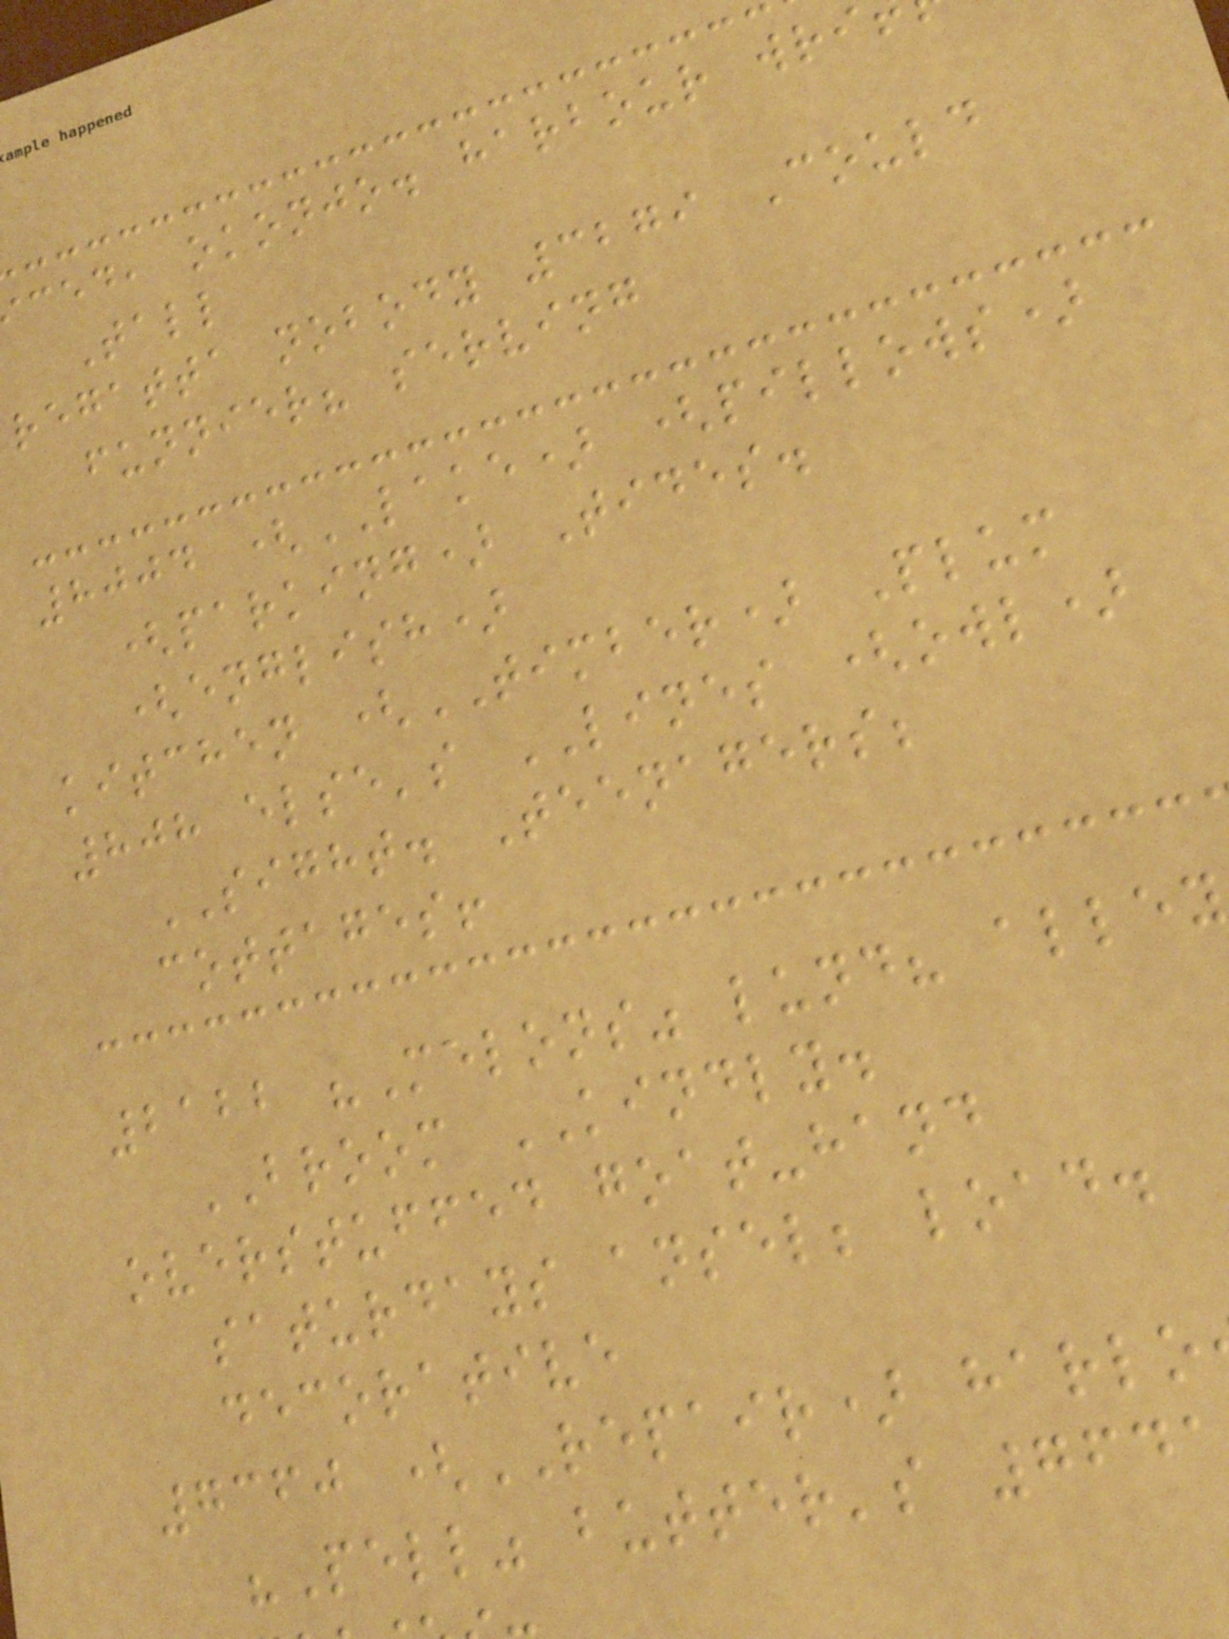ced, okonjo. harbour wri
Tall
regatta nobody 3279 Could
funnier? serving
8004 (LAKE) (pillows)
(parking) Tides.
(english)
kitchen (TIMBER) Plum
808 else's LINES (owl)
SIGHT. Teenagers;
cottages!
2122 "Melons" lund? alley
BROOM KINDLY.
overstuffed goat-hand
saturdays ansel; load.
decorative
7360 (REPAIR) harlo
"Pell" butter's 764
